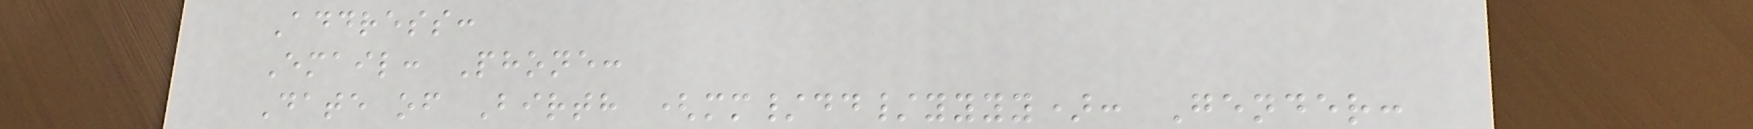Address:
Email: Phone:
Date of Birth (mm/dd/yyyy): Gender:
